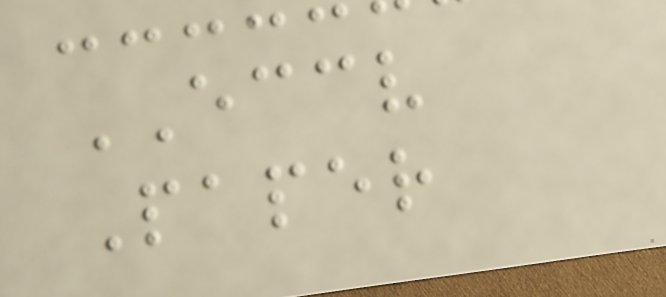ECCV
Paper
